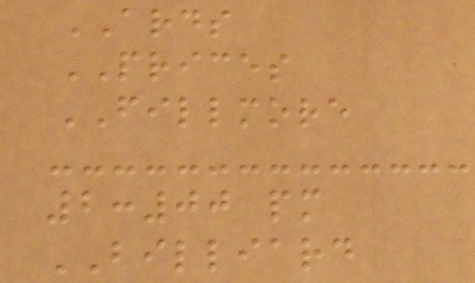ARDS
PRICES
FILLMORE
2:00 pm
BILLIARD
